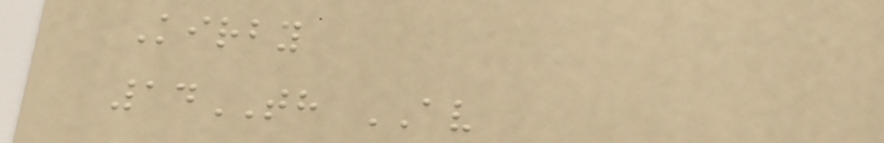Kirby
14TH AV
